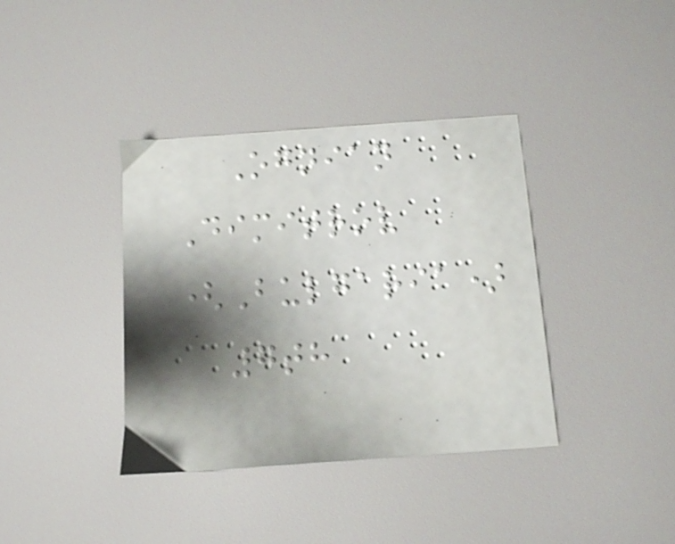Ognian
Dimitrov
(Bulgaria)
7th
